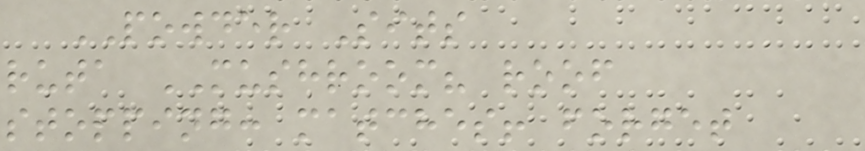POWDER Sits
ruta MUSHROOM? roof
stopping: matches! forget
